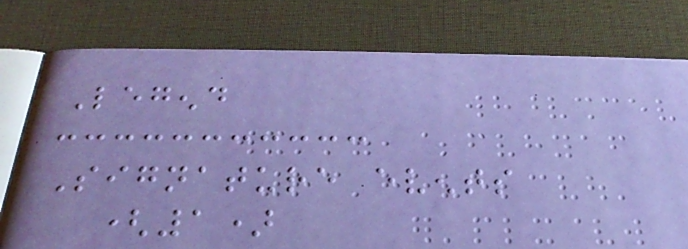Legend
Signature events
(1)
